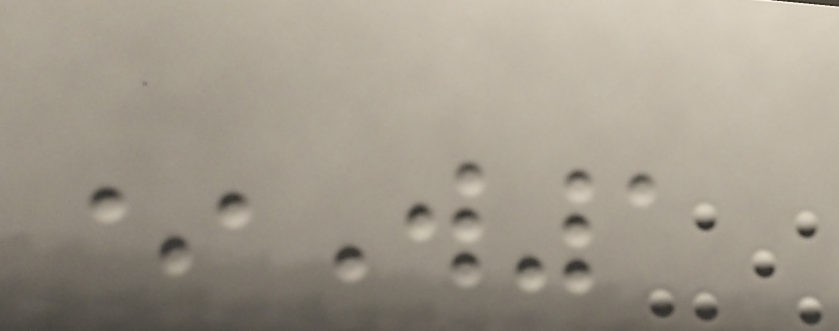*W1
